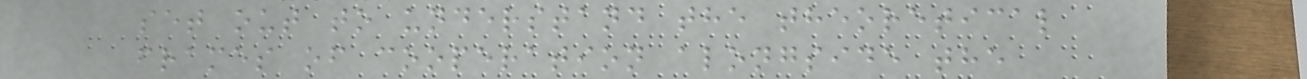set out to understand the theoretical
frames of cooperation alongside the
